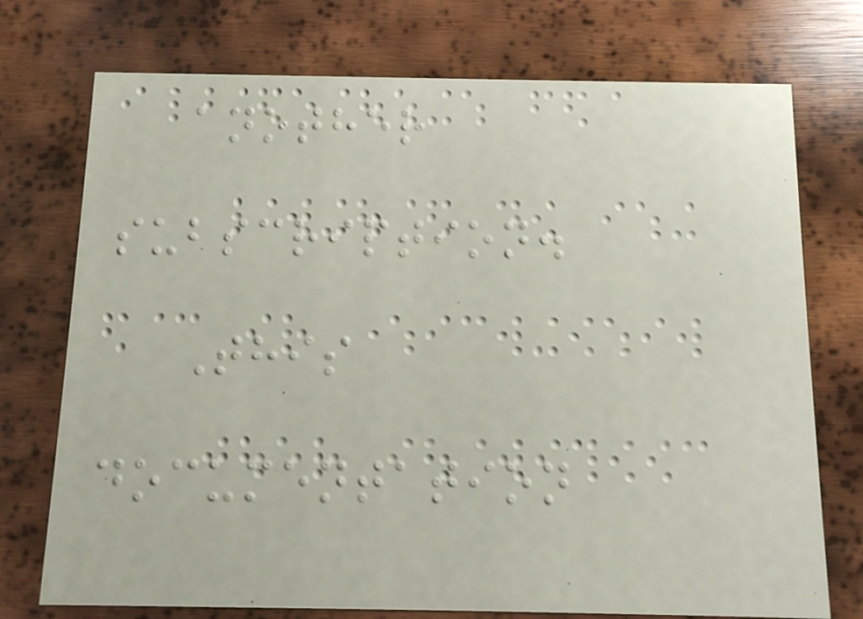another
subscription.
This
documentation
